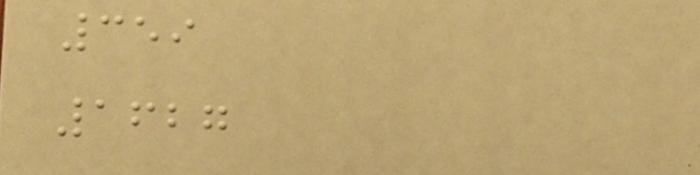359
1627
